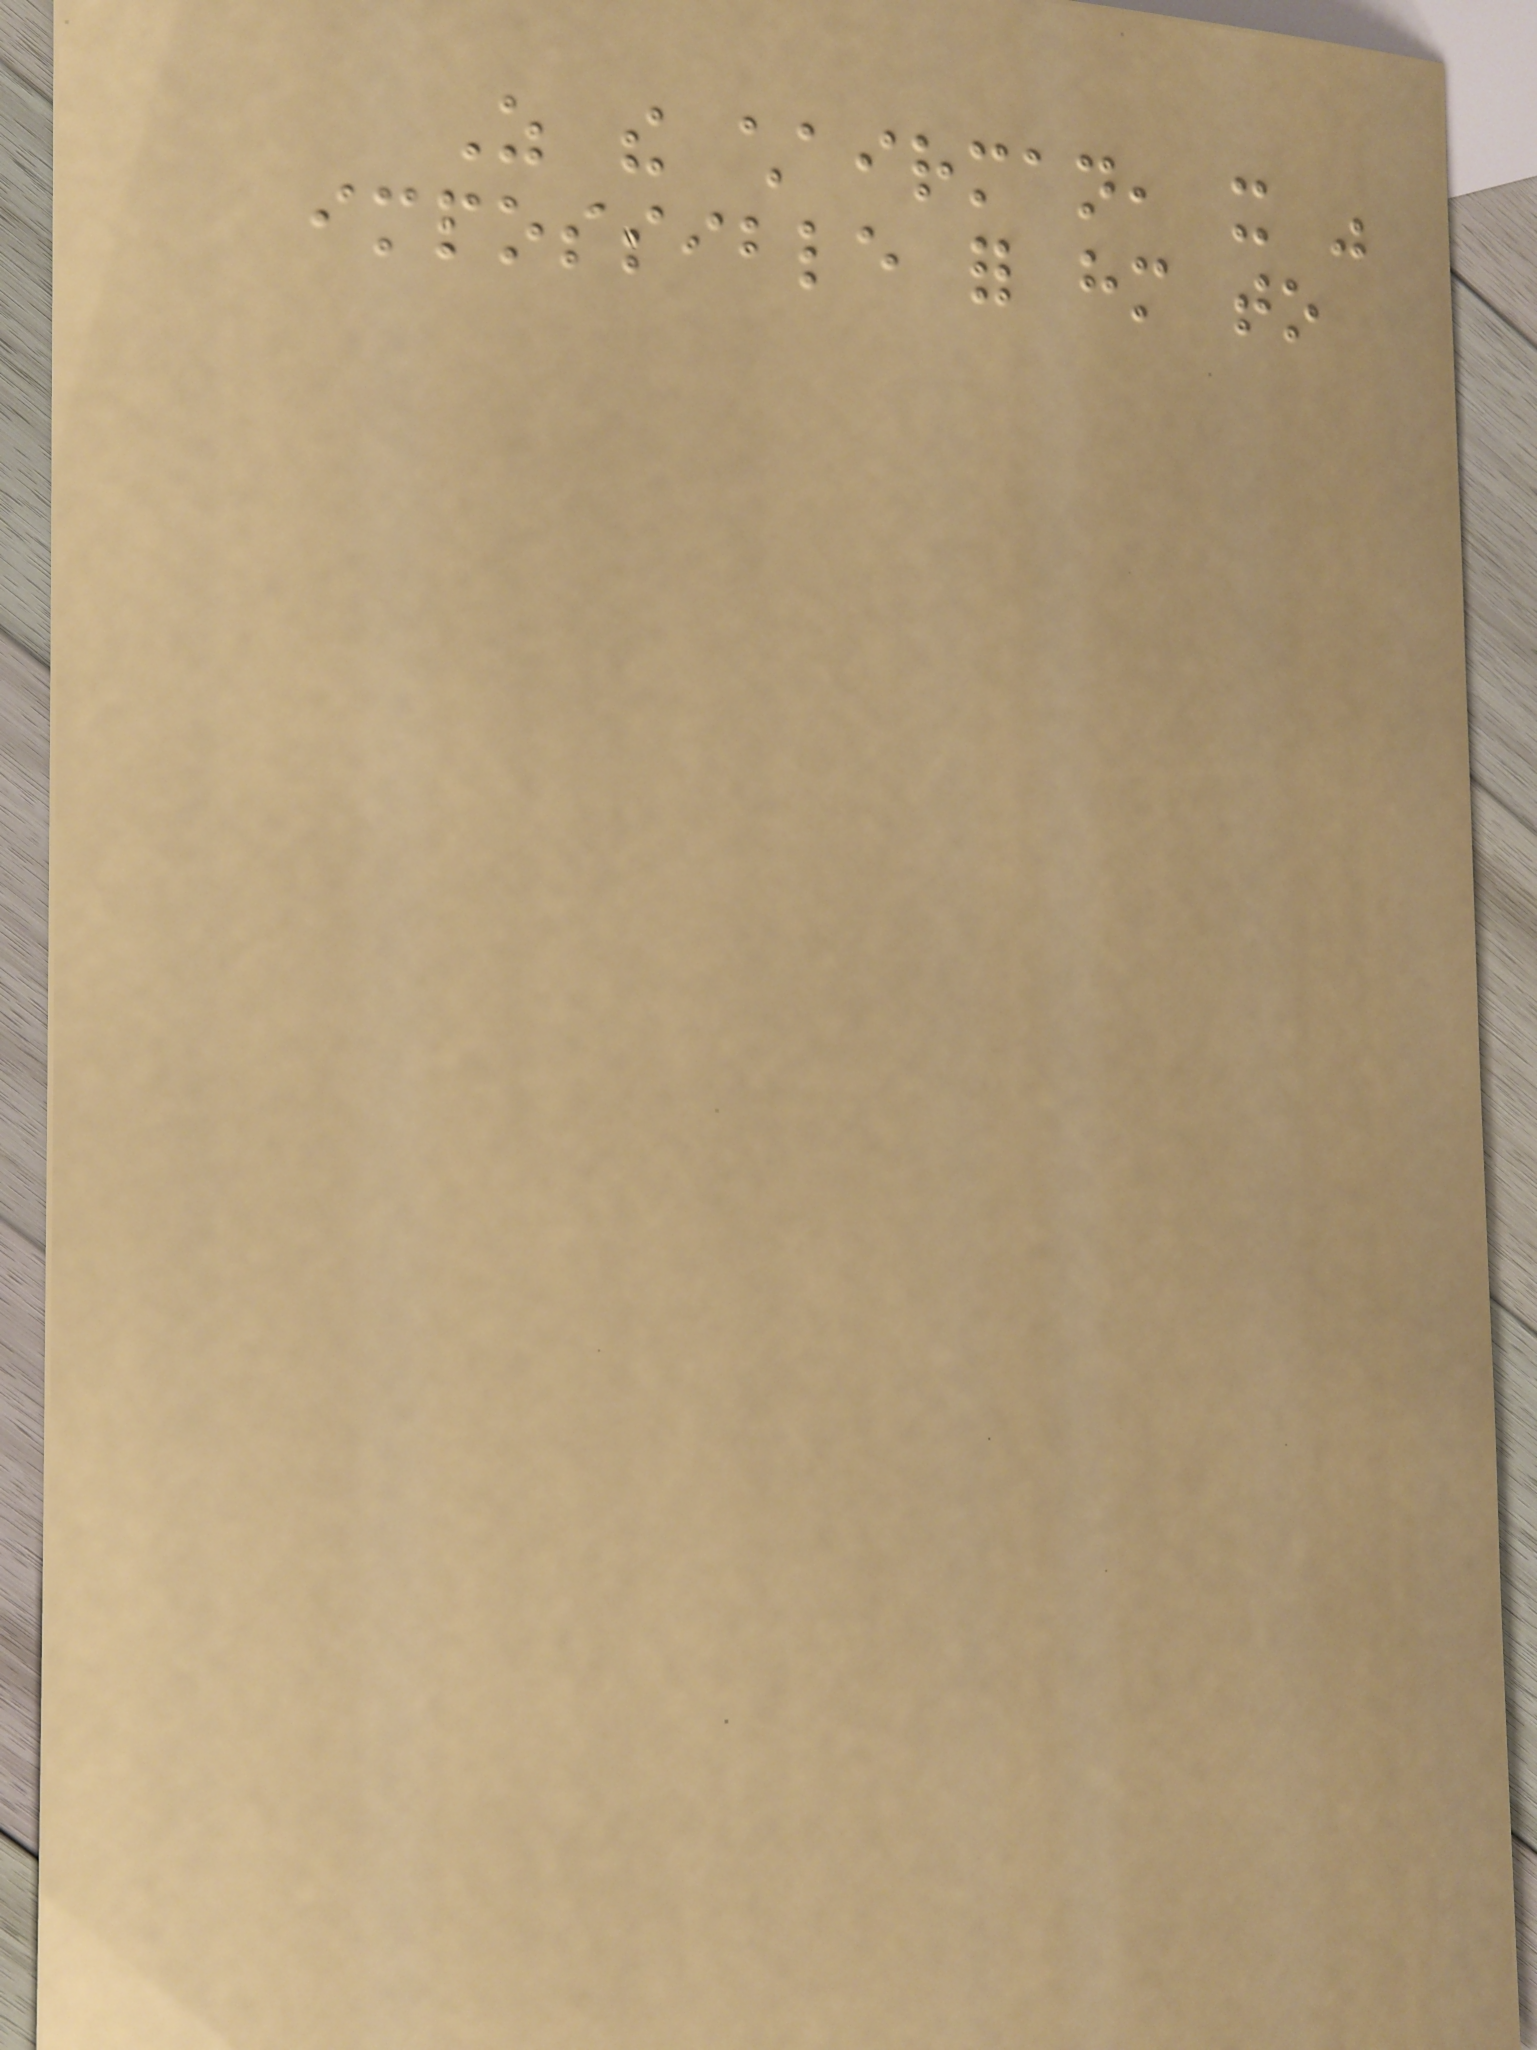As the chairman, it was
impossible for him to
